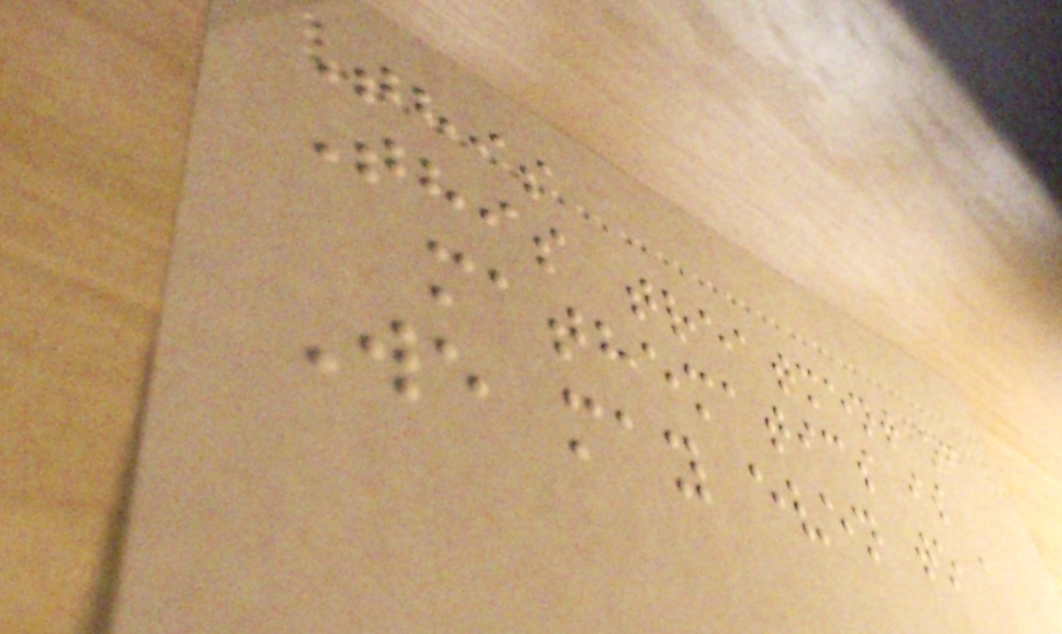This
This treatment of
mathematics is
We may even to a
